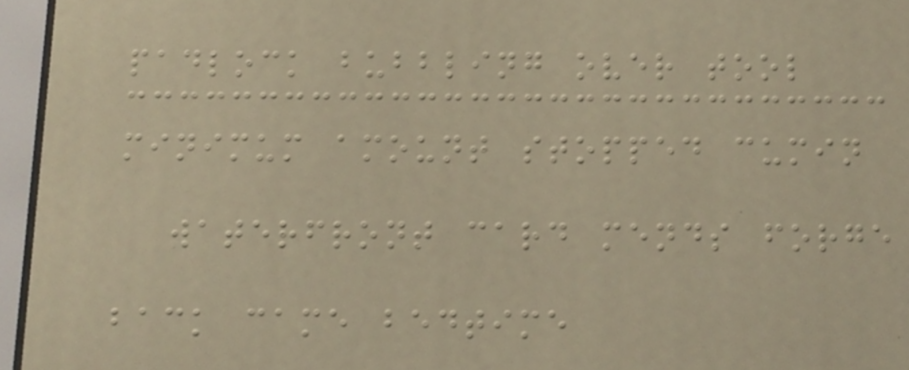padlock bubbling over tool
minimum amount stopped cumin
waterfront card mends forge
back came bedtime
